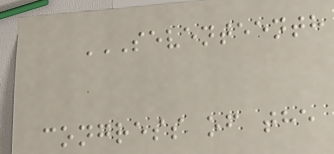SEVENTEENTH
CONGRESS OF THE
